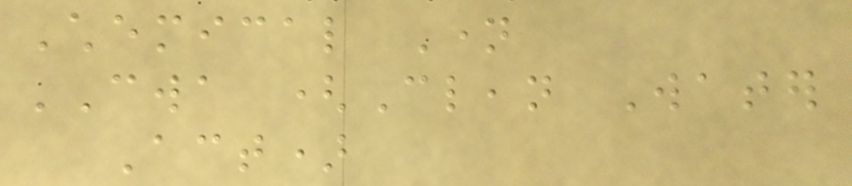Chemical Name
CWA (Clean Water
Act)
